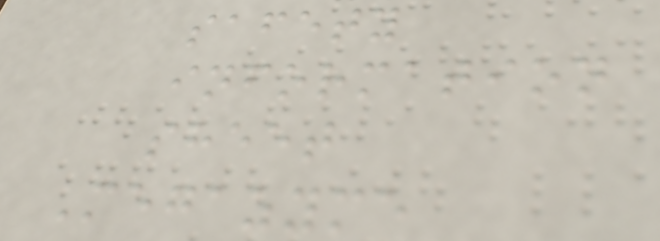safety
information
sheet
Megazyme
